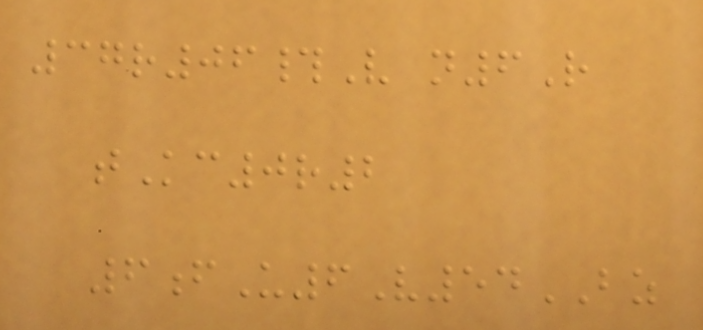37r06#V n6R
tKc0r2
6fU6V54BZ
